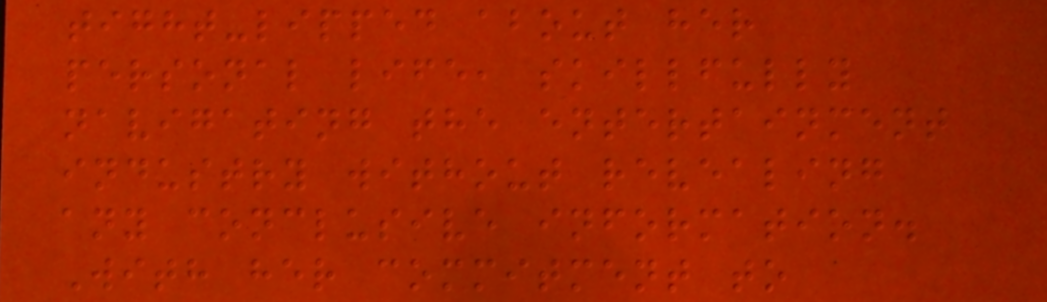tight-lipped about her
personal life, skillfully
navigating the entertainment
industry without revealing
any conclusive information.
With her commitment to
